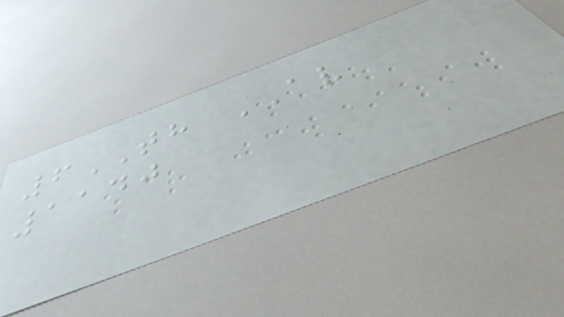6TH AV
1140
